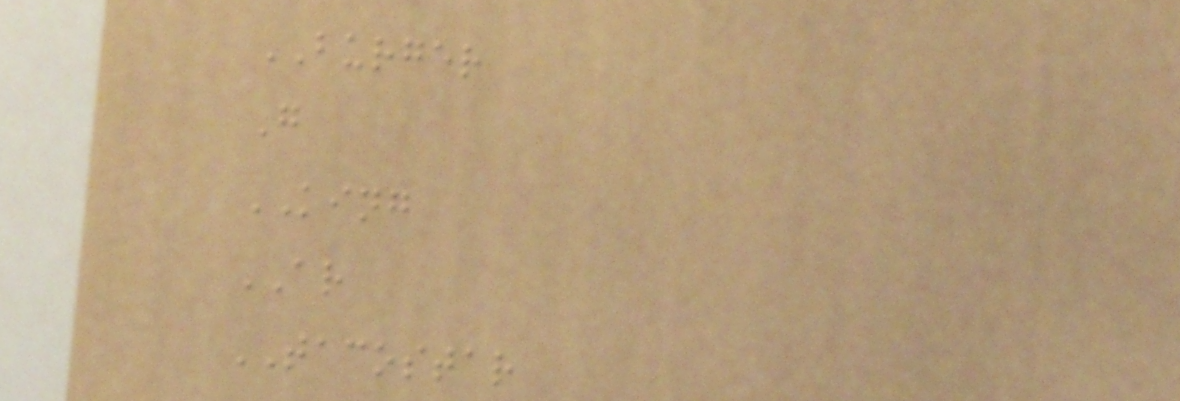BURGER
G
KING
AR
TACOSTAR
